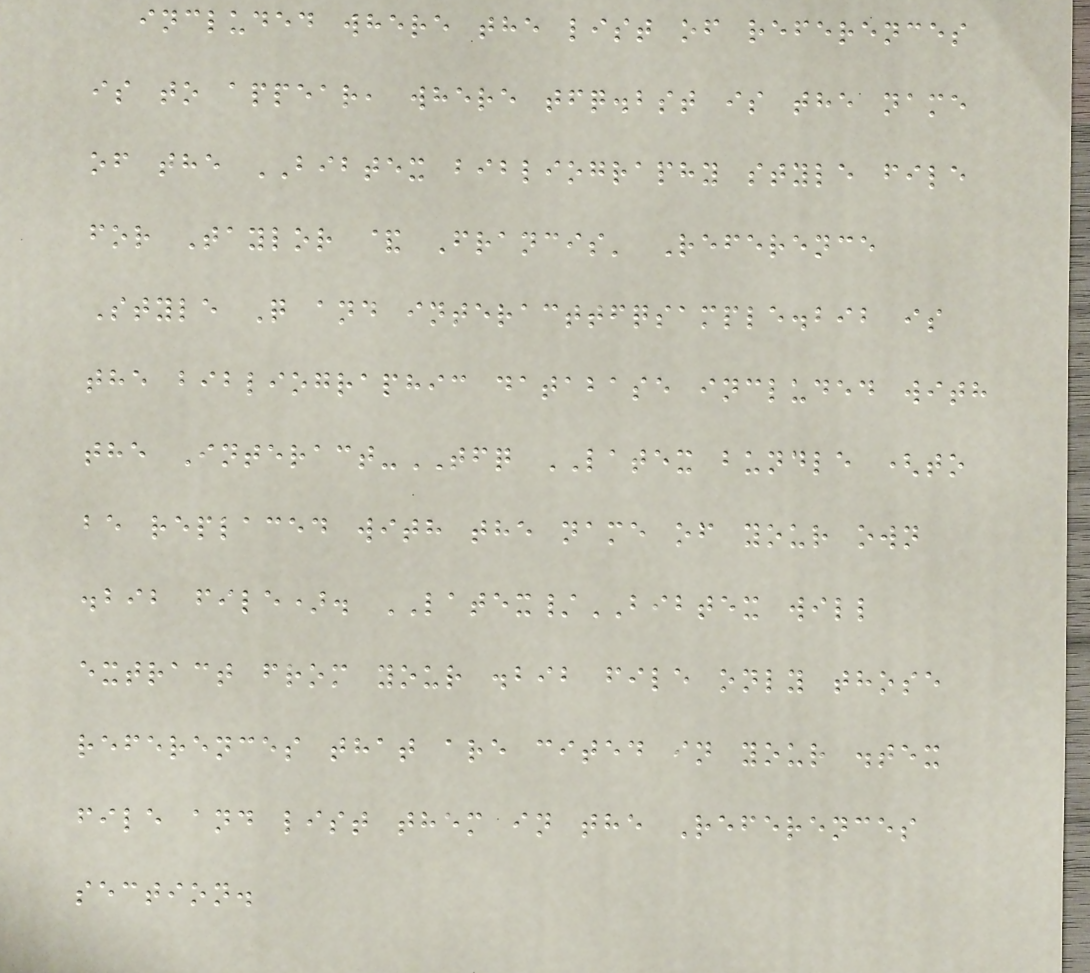included where the list of references
is to appear, where tfq.bst is the name
of the BIBTEX bibliography style file
for Taylor & Francis' Reference
Style Q and interacttfqsample.bib is
the bibliographic database included with
the Interact-TFQ LATEX bundle (to
be replaced with the name of your own
.bib file). LATEX/BIBTEX will
extract from your .bib file only those
references that are cited in your .tex
file and list them in the References
section.
